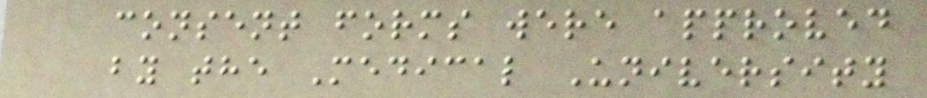consent forms were approved
by the Medical University
